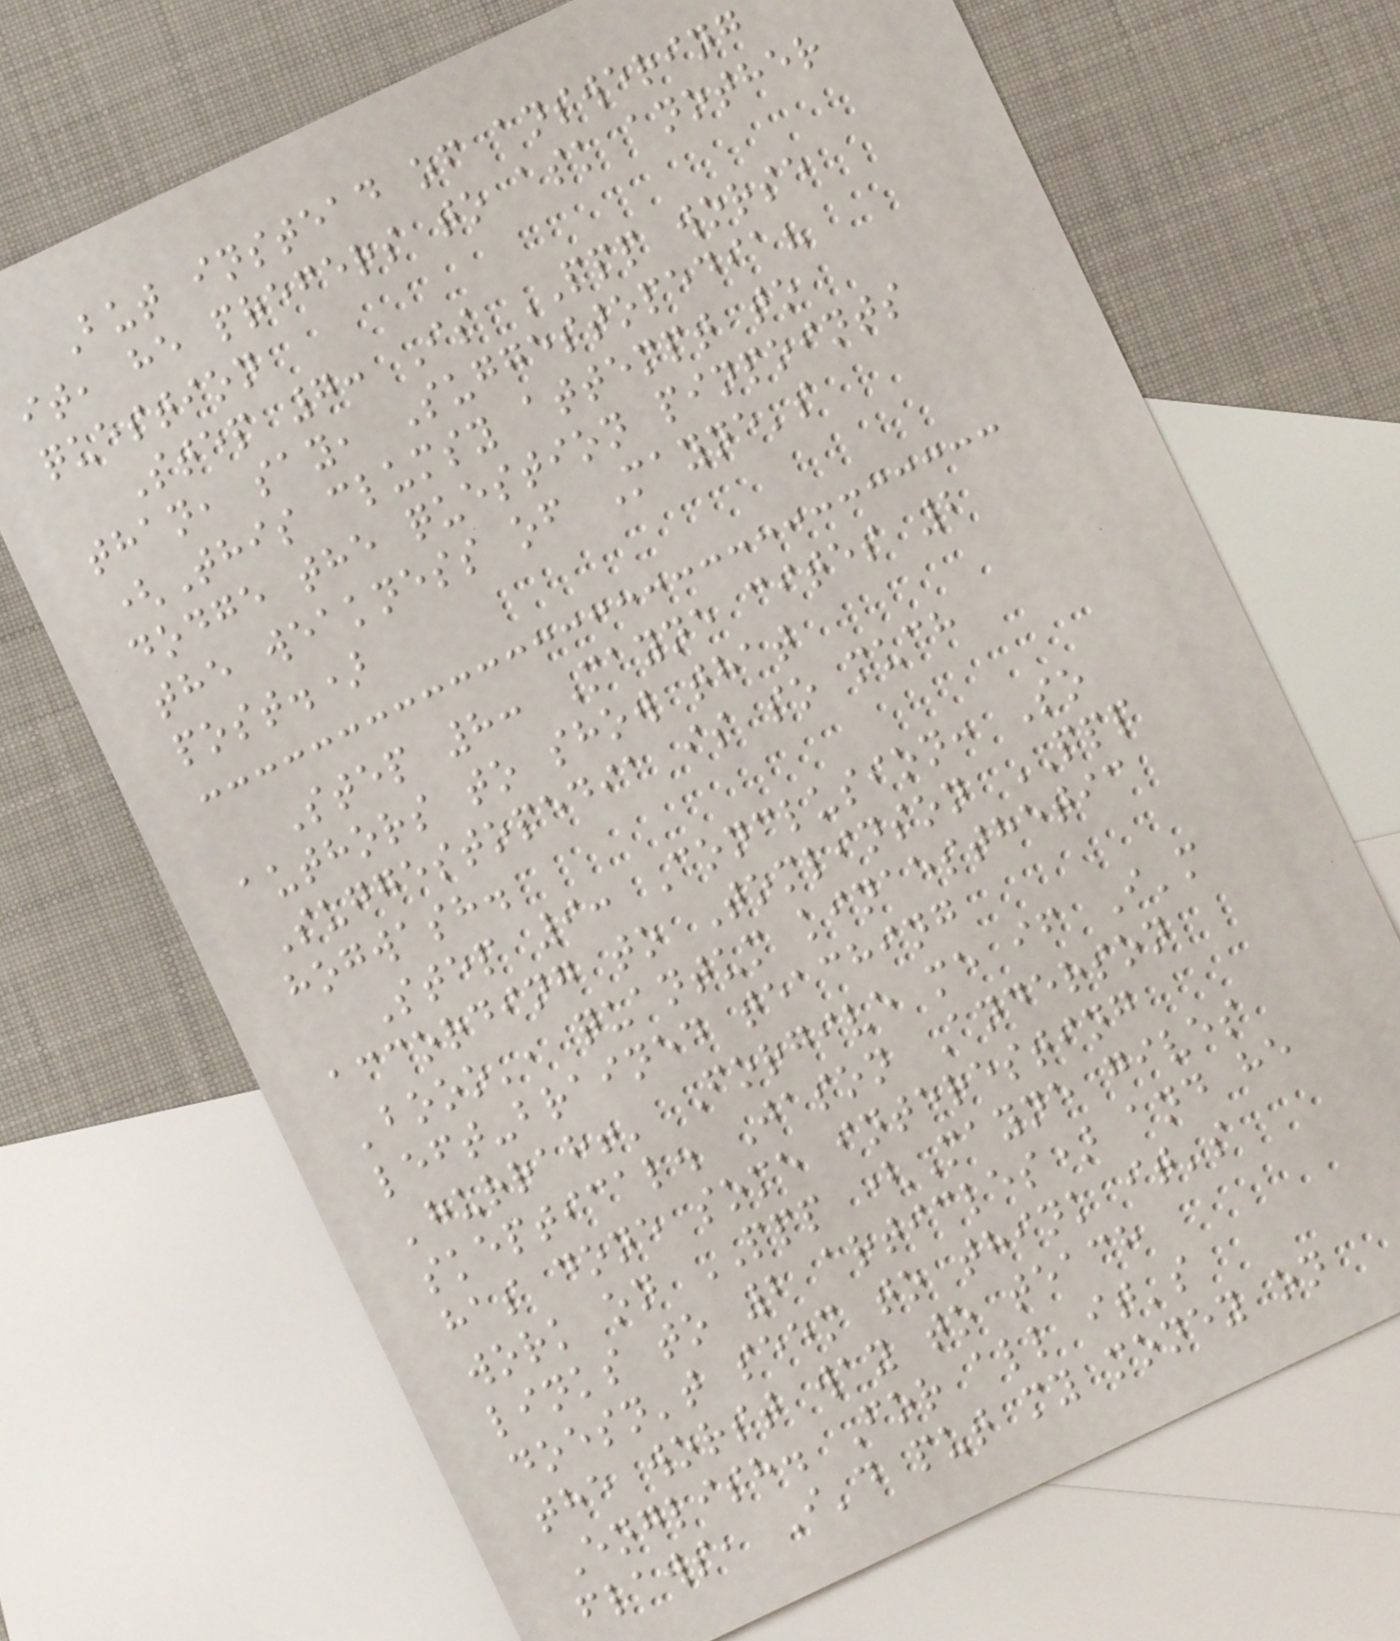But instead of answering
it, he prefers to ask another
question
Step 7: Is PPP worse
than, say, Suggestopedia?
(This clumsy attempt to
dodge the question pinpoints
the weakness of Mayne's
post.)
Step 8: Mayne cites 2
authors to show that
Suggestopedia is so much
hogwash.
Step 9: Conclusion: So
according to Tomlinson PPP
'booo', quantum kinaesthetic
left-brained teaching
'hurrah!' Forgive me if I'm
skeptical. Jason Anderson
has done some interesting
work on PPP (Mayne gives
links to 2 articles) and he
doesn't seem to think it's
the worst way to teach
English. For all it's
flaws, I'd put my money on
